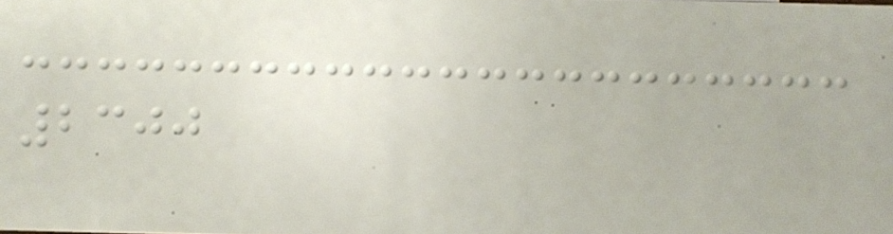2300
